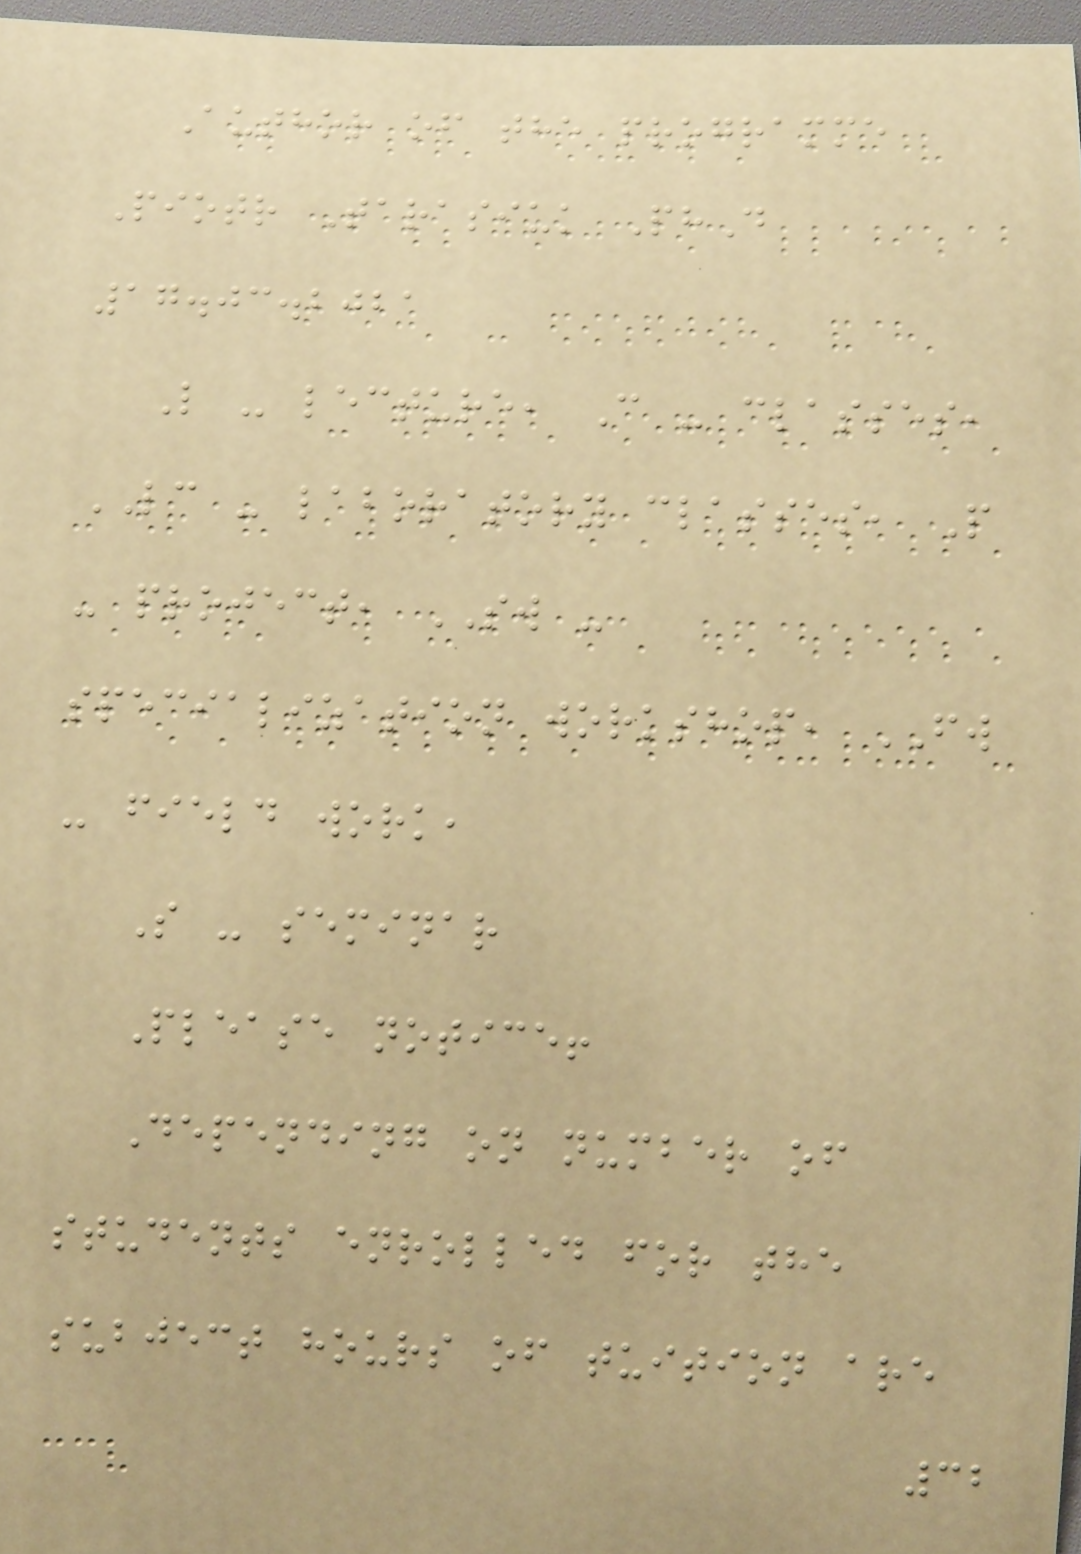Author of the programme
Piotr Tarasiuk PhD
17.03.2021
L - lecture, C - classes,
LC - laboratory classes, P
- project, SW -
specialization workshop, FW
- field work,
S - seminar
Please notice!
Depending on number of
students enrolled for the
subject hours of tuition are
32
